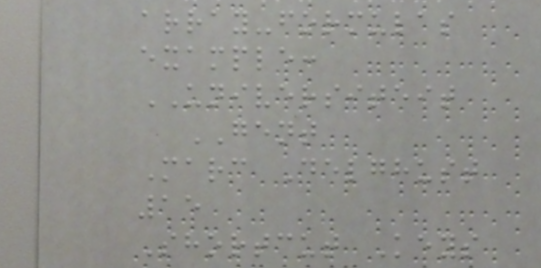array-formulas
example:
UNIVERSITEIT
GENT
Marc Delghust
15
Shortcut Keys
